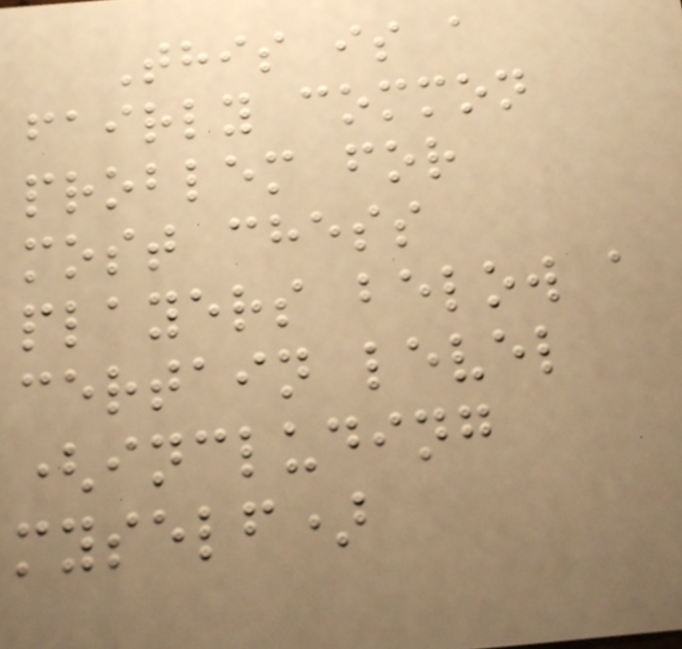This is a
fairly common
problem for
most chess
players below a
certain level
(including
myself)
